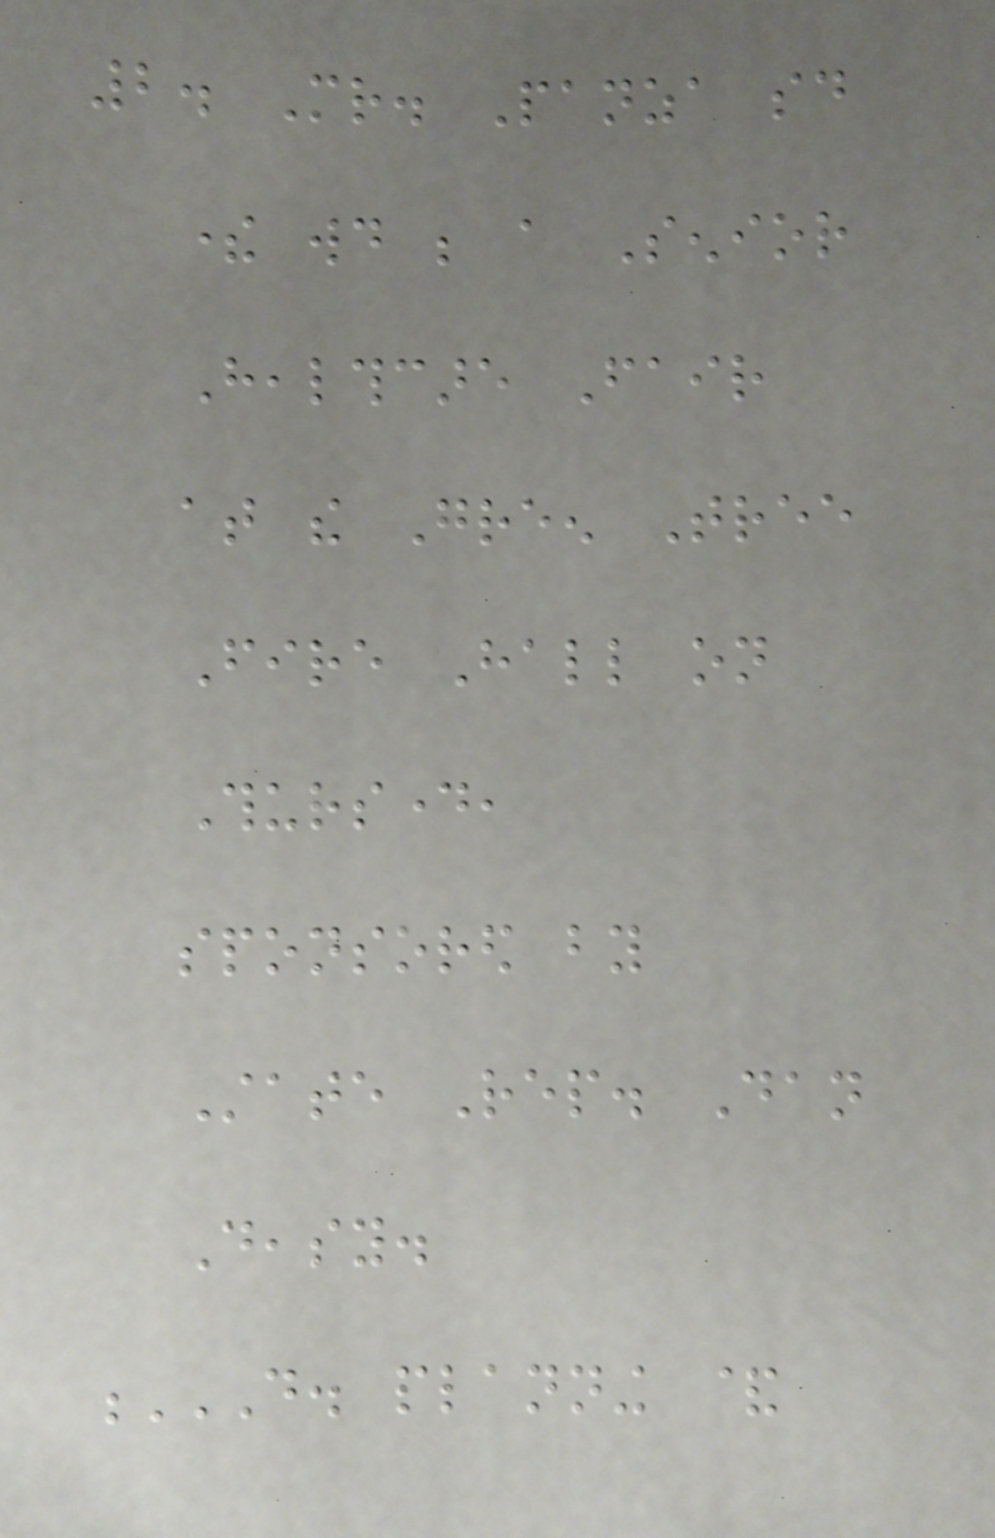2. Mr. Panza said
there would be a Senior
Healthcare Fair
at the Green Tree
Fire Hall on
Thursday,
sponsored by
State Rep. Dan
Deasy.
D. PLANNING &
